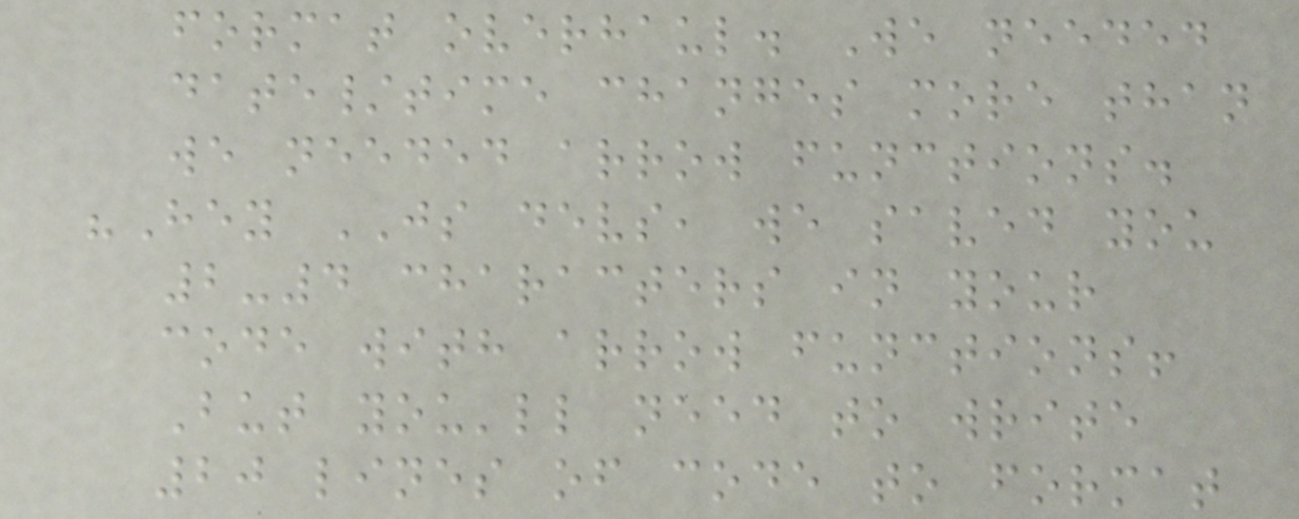format overhaul. We needed
date/time changes more than
we needed arrow functions.
"Hey JS devs, we saved you
2-4 characters in your
code with arrow functions!
But you'll need to write
20 lines of code to format
